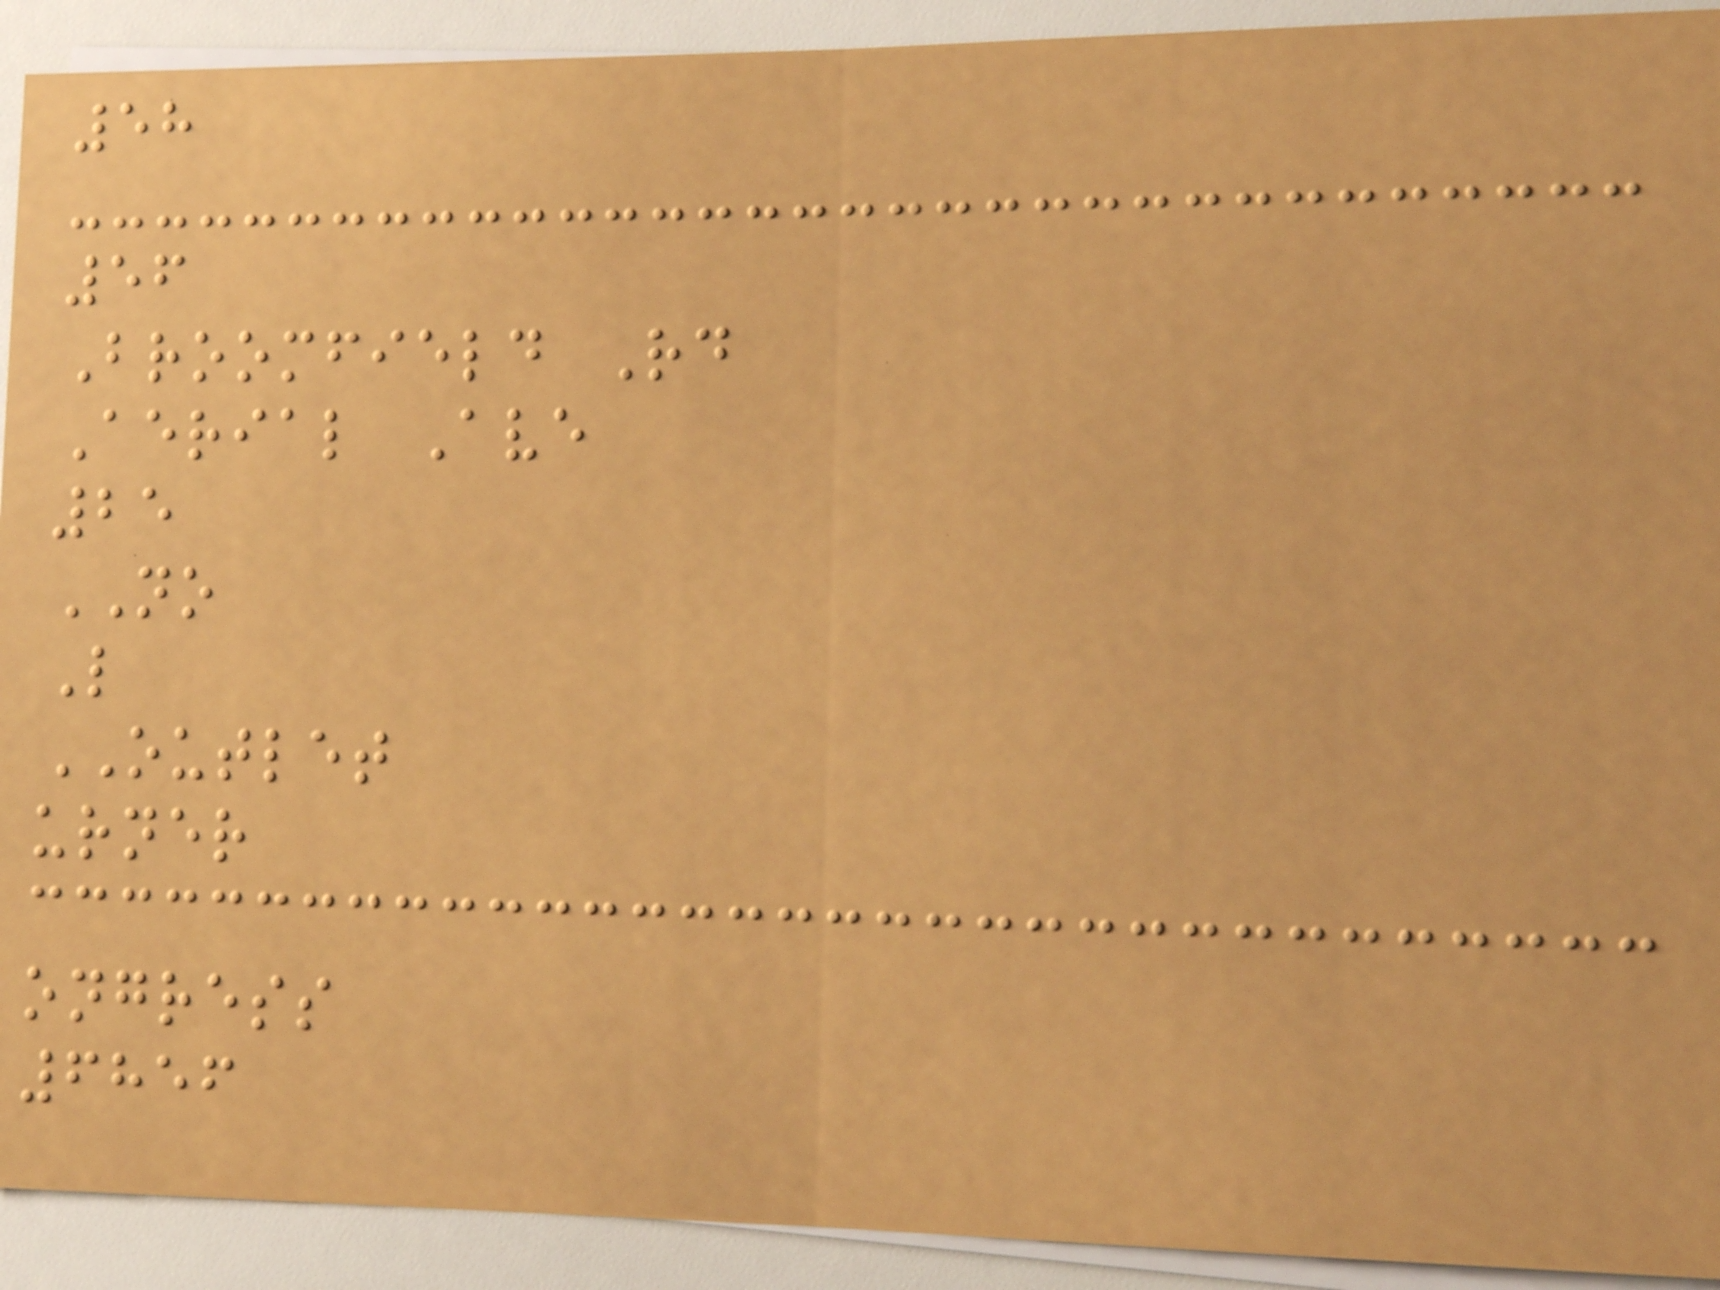58
56
Broomfield Rd
Aerial Ave
25
NO
L
OUTLET
urner
ongress
6856
